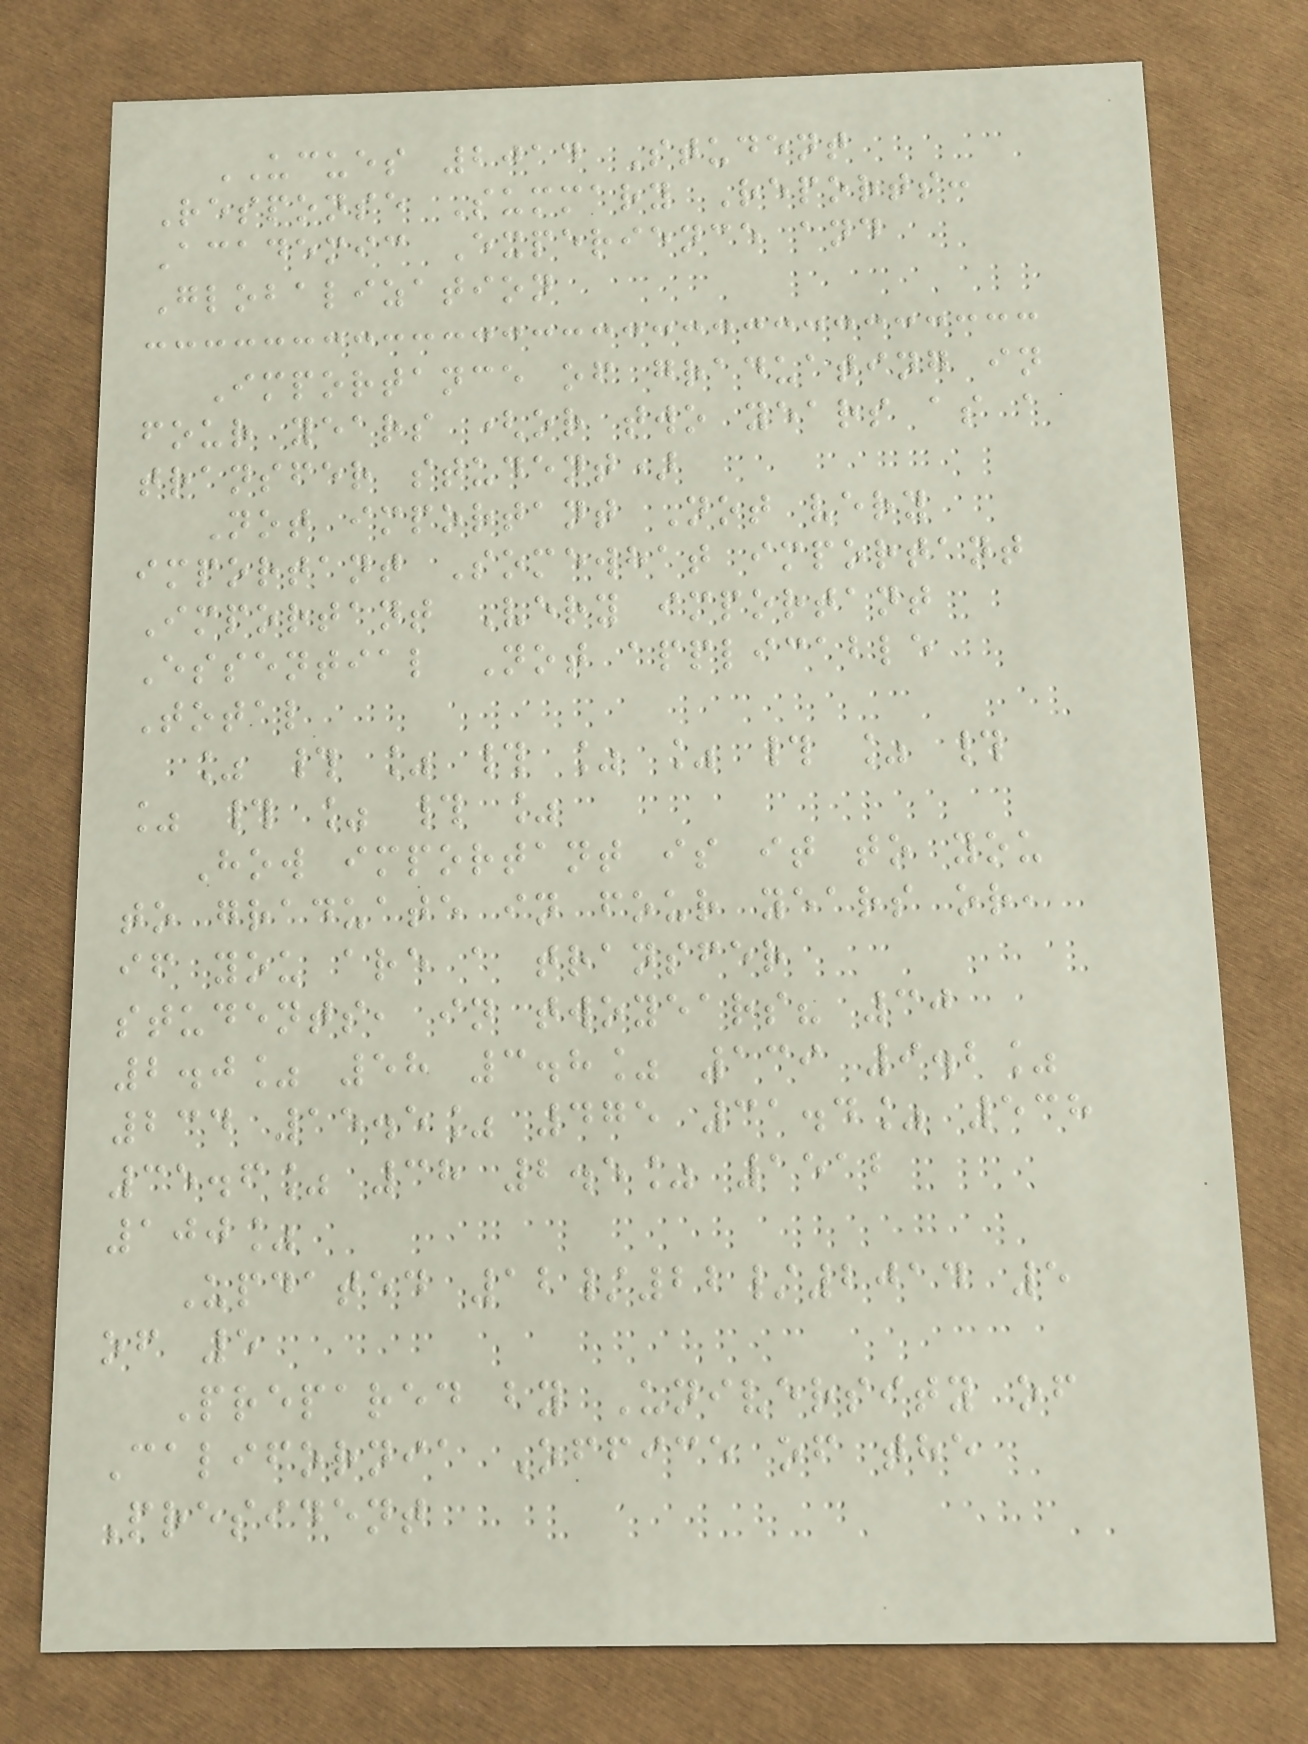UCUES 2014 Student
Response Summary Reports:
Academic Experience and
Globalization
Importance of graduating in
four years (or two years as a
transfer student)
Not important Not very
important Somewhat important
Important Very important
Essential Not applicable
Total
% # % # % % # % #
% # % # %
How important is it to you
to graduate in four years or,
if you are a transfer
students, in twoyears? 30
2.0% 58 3.8% 139 9.2%
234 15.5% 475 31.4% 538
35.6% 38 2.5% 1512
100%
Updated 12/22/2014 5
of 5
Prepared by University of
California Office of the
President
